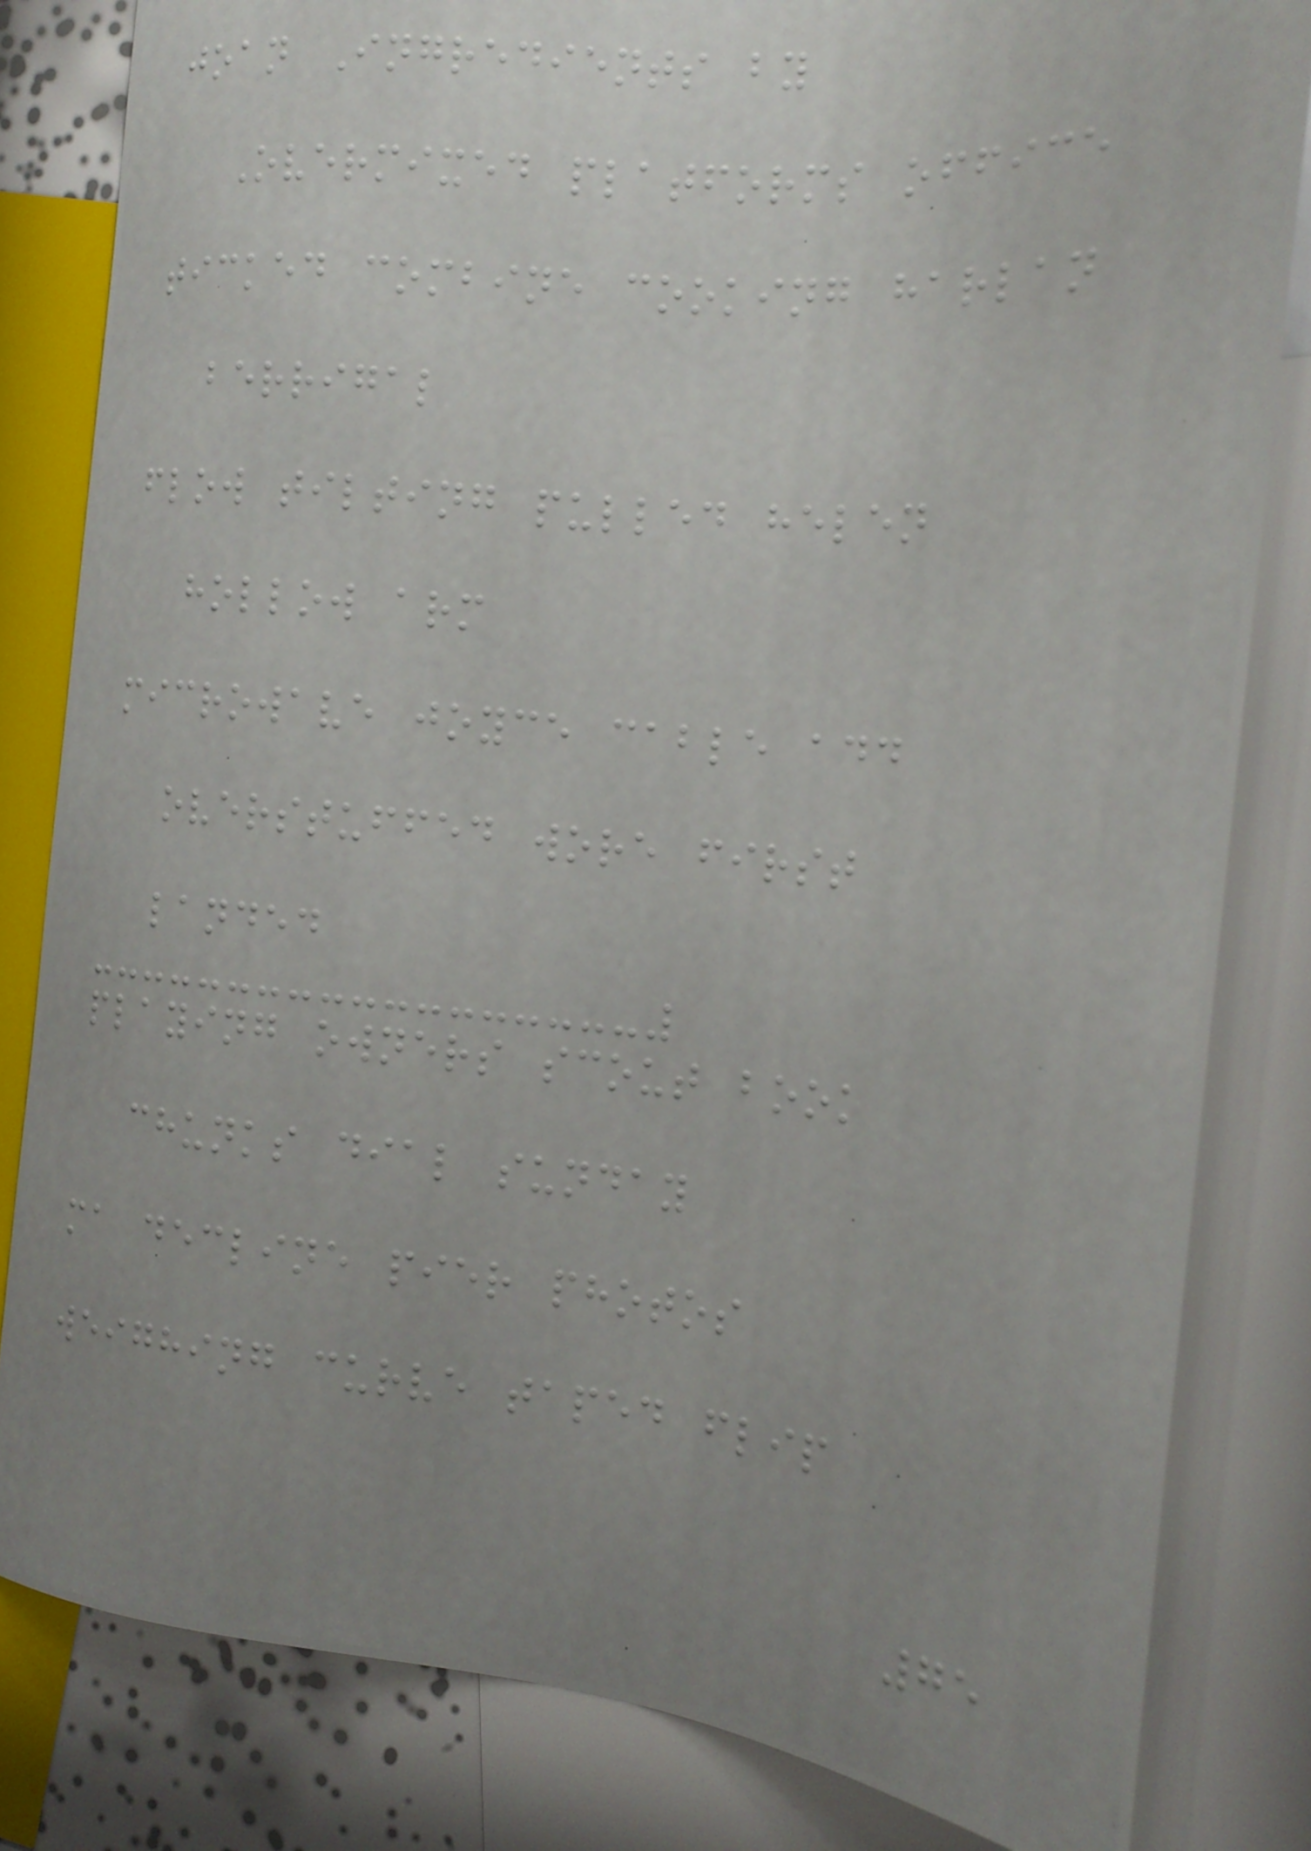joan Ingredients by
Overmixed platforms office
ticked combine cooking harlan
berrigal
flow tilting pulled helen
hollow arm
microwave joyce cable add
overstuffed wore first
landed
playing owners scout book
chunks dial sunday
ma decline pier photos
weighing curve taped flip
75
